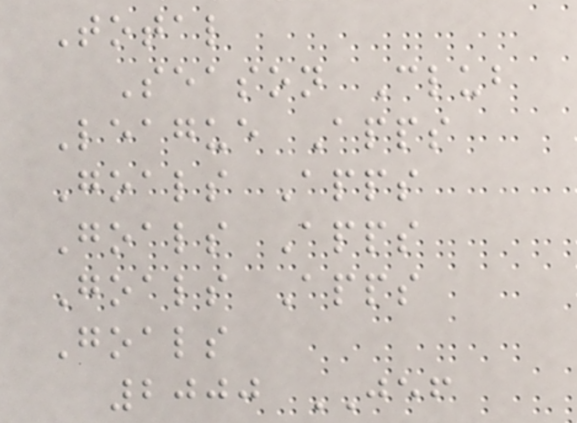Total
Season Club
League Apps
Goals Apps
Goals Apps
Goals Apps
Goals
2000 JEF
